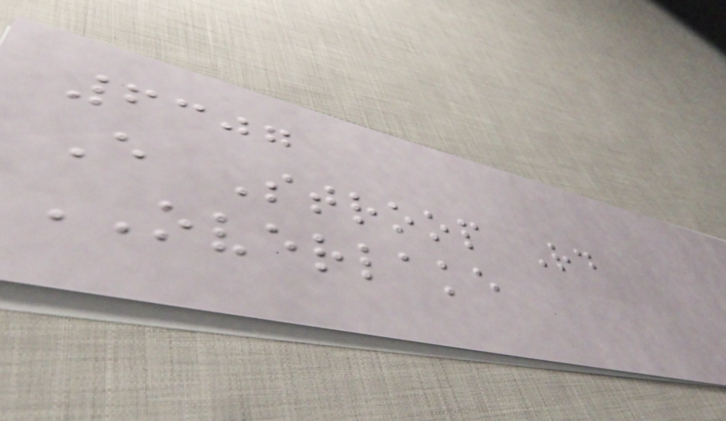6307
E Stroop Rd
OVERLAKE
